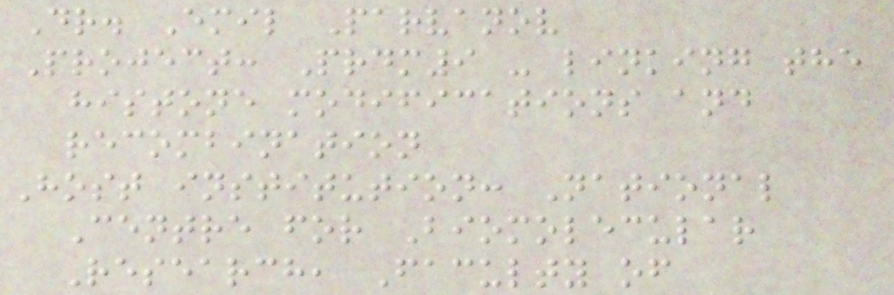Dr. Emil Parvanov
Project: Prdm9 - linking the
histone modifications and
recombination
Host institution: National
Centre for Biomolecular
Research, Faculty of
